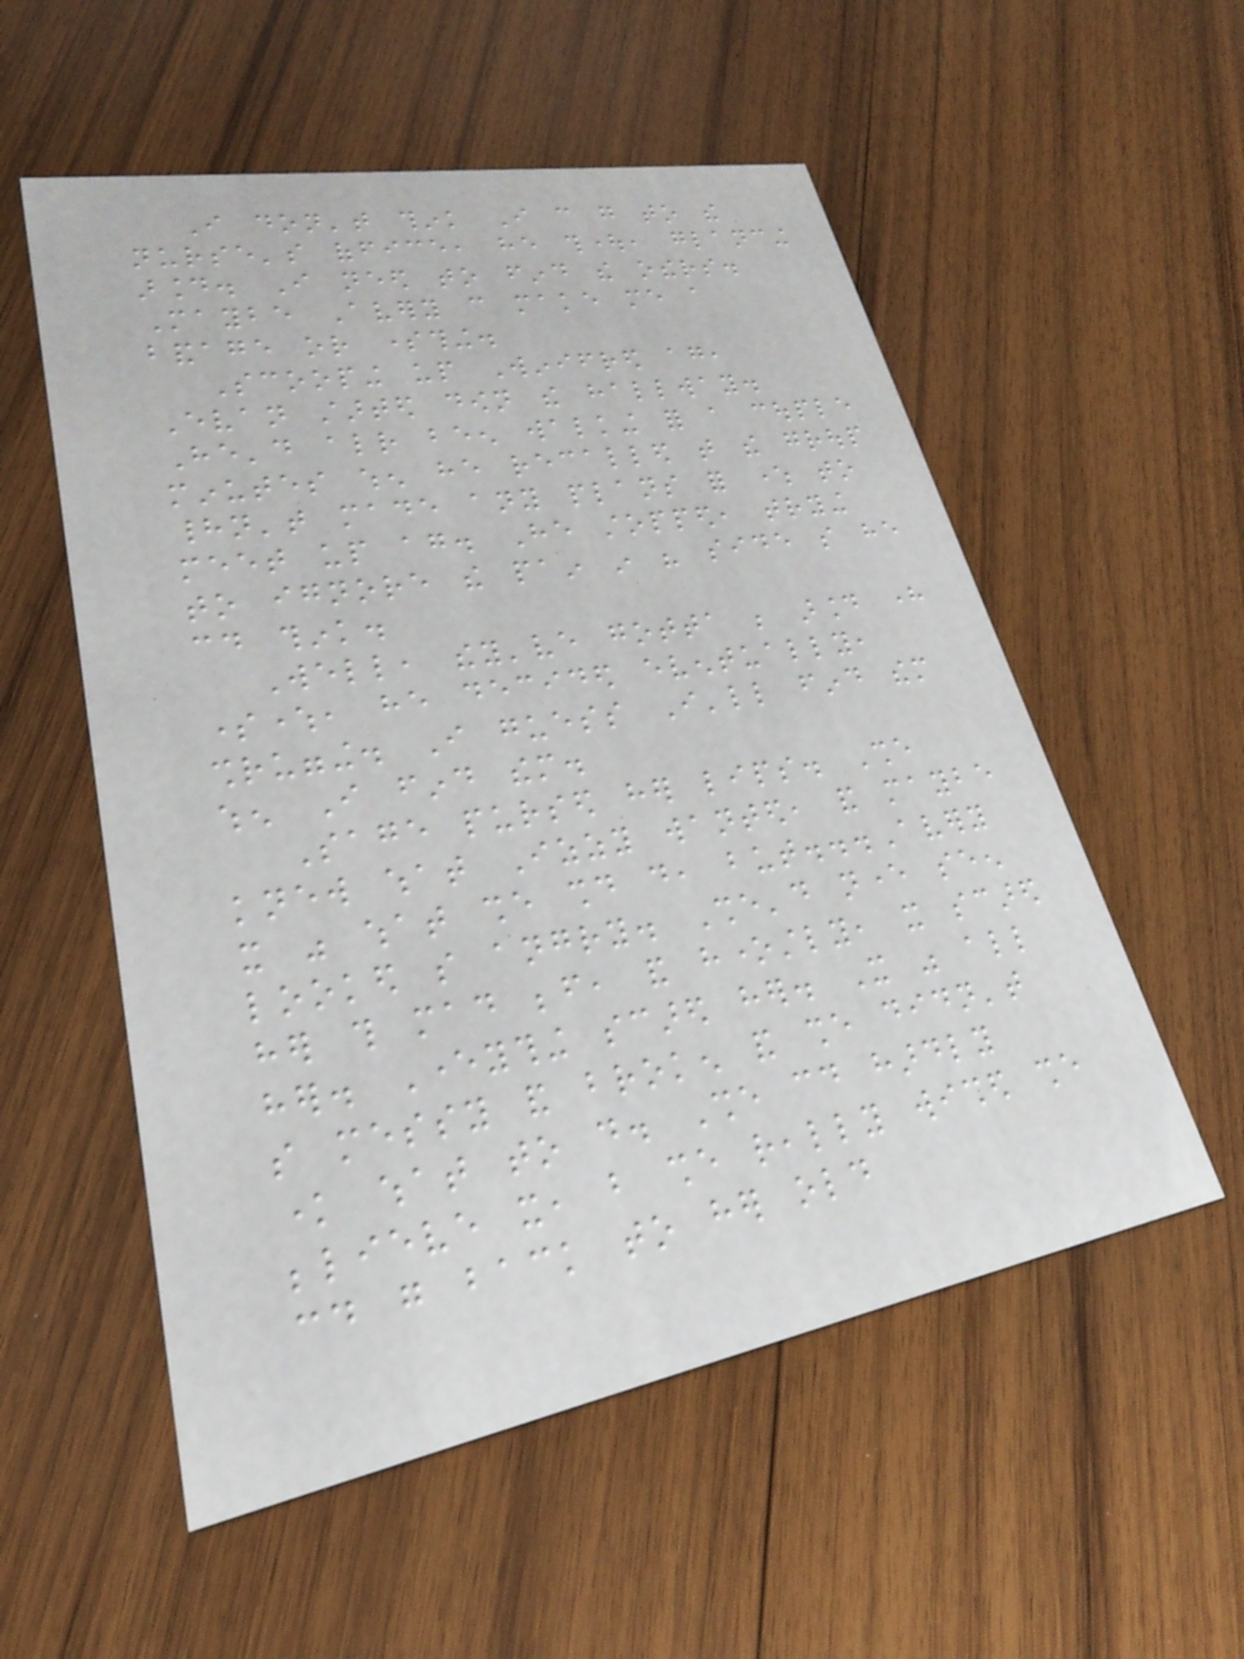I don't think I can go to the
nurse's office, he thought, glancing
around. I need to find the others.
Maybe Avery can make me a
bandage or something.
Scooping up Winifred again,
Evan started down the hallway.
He'd already been walking for a couple
minutes when he recalled that the group
hadn't made any plans for where to
meet up again. He stopped, trying
to ignore the pain in his side so he
could think.
Well, they've gotta be around here
somewhere, he decided eventually,
shrugging. I guess I'll find them
when I find them.
Sage pursed her lips. She
knew what Izzy wanted, and maybe
it was what she should do, but...Avery
looked so angry. She'd never seen
her this mad before, and honestly, it scared
her. Everything scared her. It was all
so messy and broken and she didn't
know what to do. She could hardly
believe it, but she really wished she
could go back to her old
